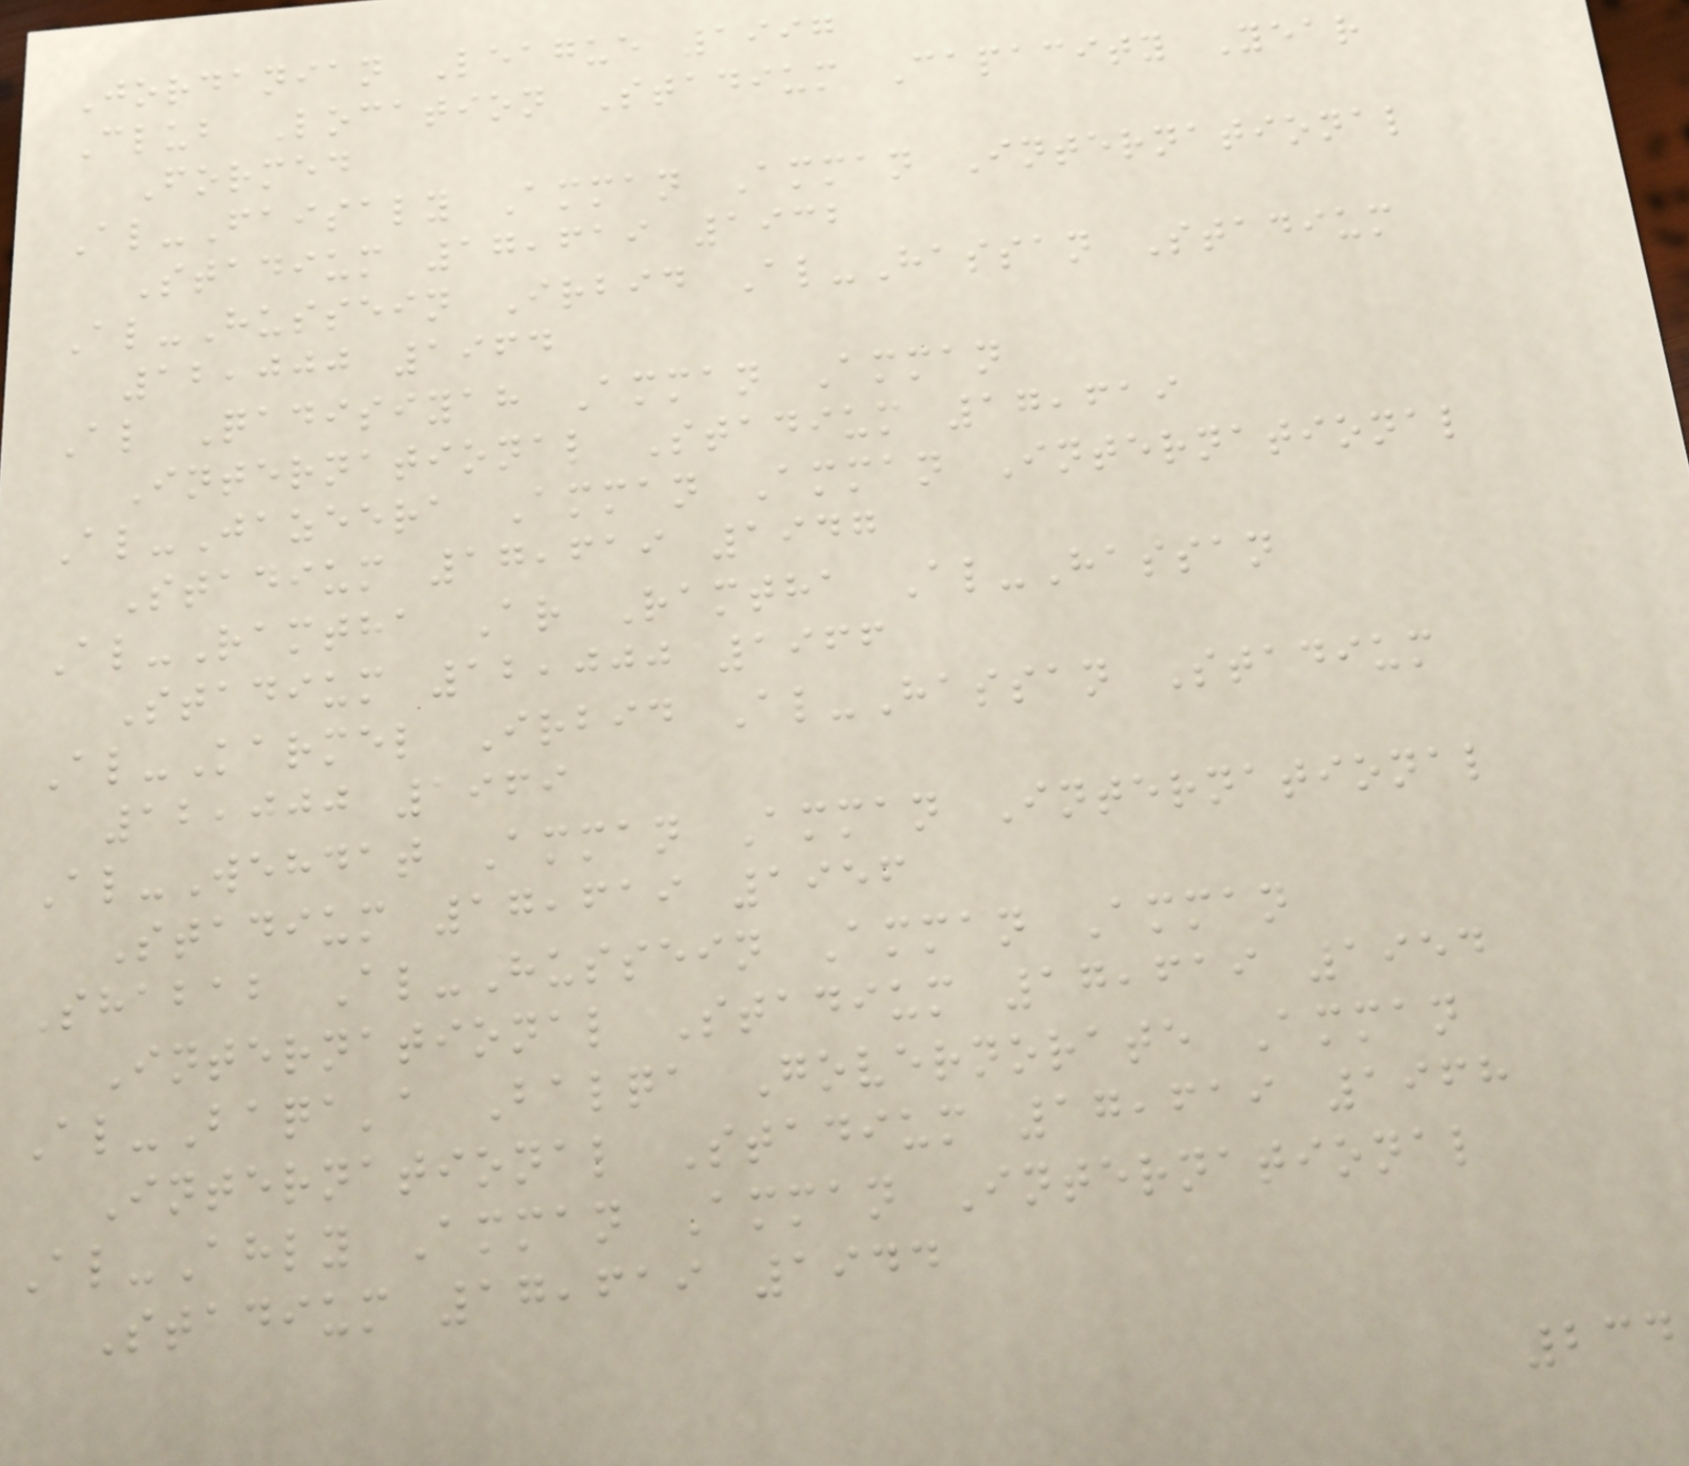Jordanian League 1997
Club Location Stadium Capacity Year
Formed
Al-Faisaly Amman Amman International
Stadium 17,619 1932
Al-Hussein Irbid Al-Hassan Stadium
12,000 1964
Al Qadisiyah Amman Amman
International Stadium 17,619
Al-Jazeera Amman Amman International
Stadium 17,619 1947
Al-Ramtha Ar Ramtha Al-Hassan
Stadium 12,000 1966
Al-Karmel Irbid Al-Hassan Stadium
12,000 1969
Al-Wehdat Amman Amman International
Stadium 17,619 1956
Shabab Al-Hussein Amman Amman
International Stadium 17,619 1954
Al-Baqa'a Balqa Governorate Amman
International Stadium 17,619 1968
Al-Ahly Amman Amman International
Stadium 17,619 1944
234
